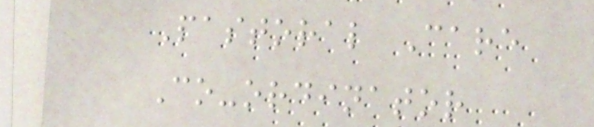Pastoral Care
Co-ordinator
